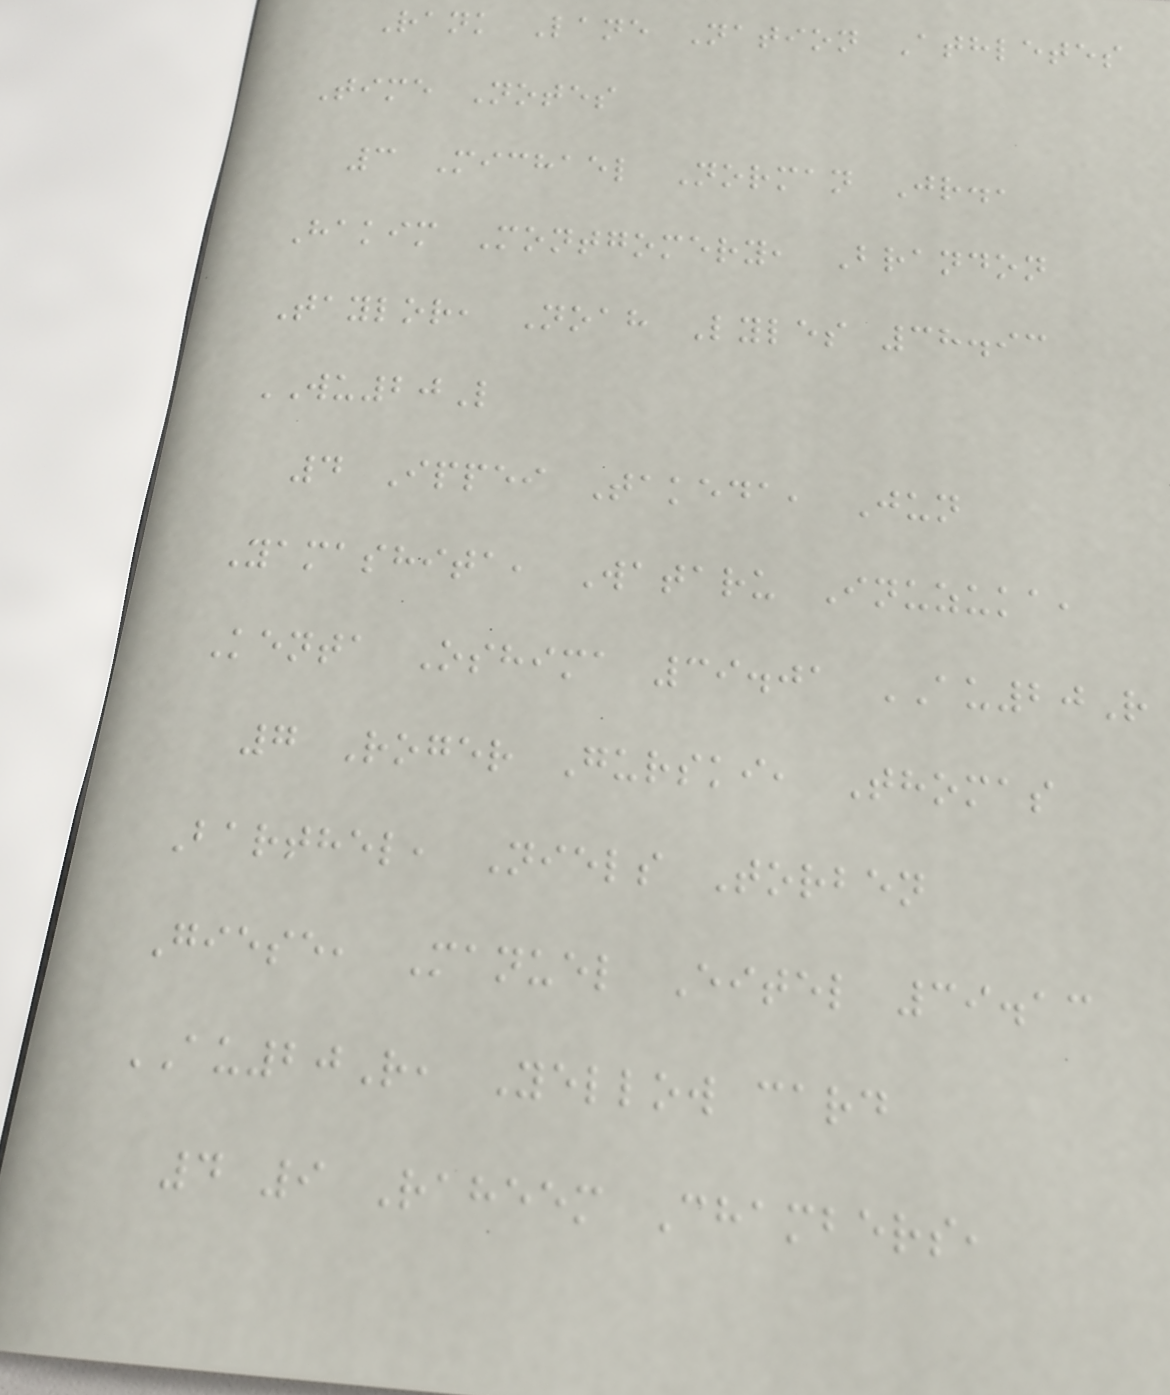Rank Lane Nation Athletes
Time Notes
3 Michael Norman Jr.,
Hakim Montgomery, Brandon
Taylor, Noah Lyles 38.93
WU20L
4 Ippei Takeda, Jun
Yamashita, Wataru Inuzuka,
Kenta Oshima 39.01 AU20R
7 Roger Gurski, Thomas
Barthel, Niels Torben
Giese, Manuel Eitel 39.13
AU20R, Yellow card
4 9 Raheem Chambers,
